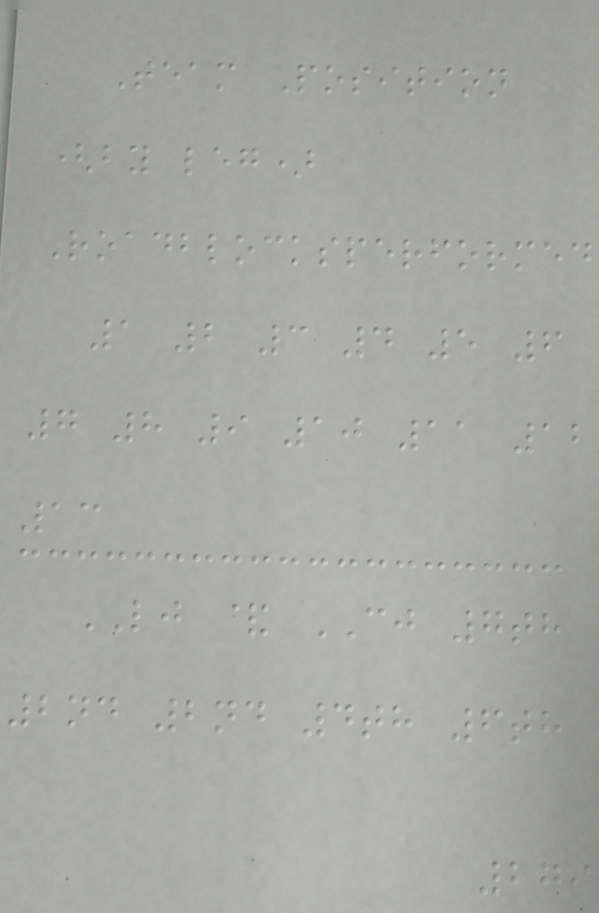Team Position
(by leg)
Roadblocksperformed
1 2 3 4 5 6
7 8 9 10 11 12
13
LJ & CJ 7th
2nd 2nd 4th 6th
279
